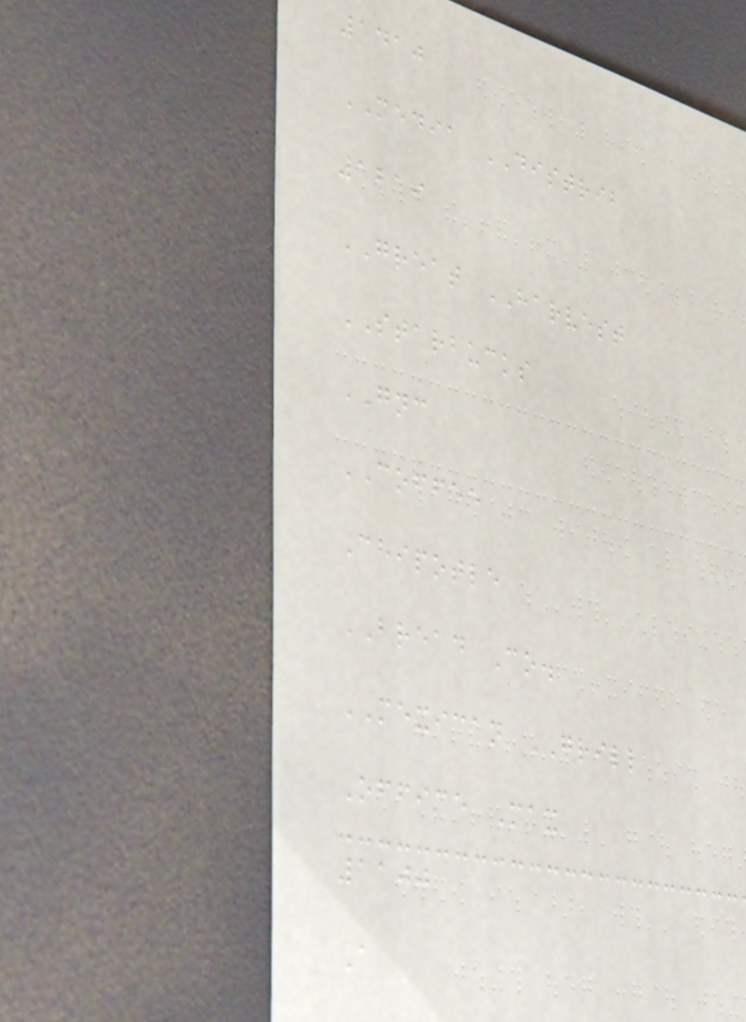1410
MEDIA DISTRIB
1219
GREAT HARVEST
STARBUCKS
GNC
COFFEE
Chipotle
BREAD Co.
MEXICAN GRILL
Office Max
1100
A
